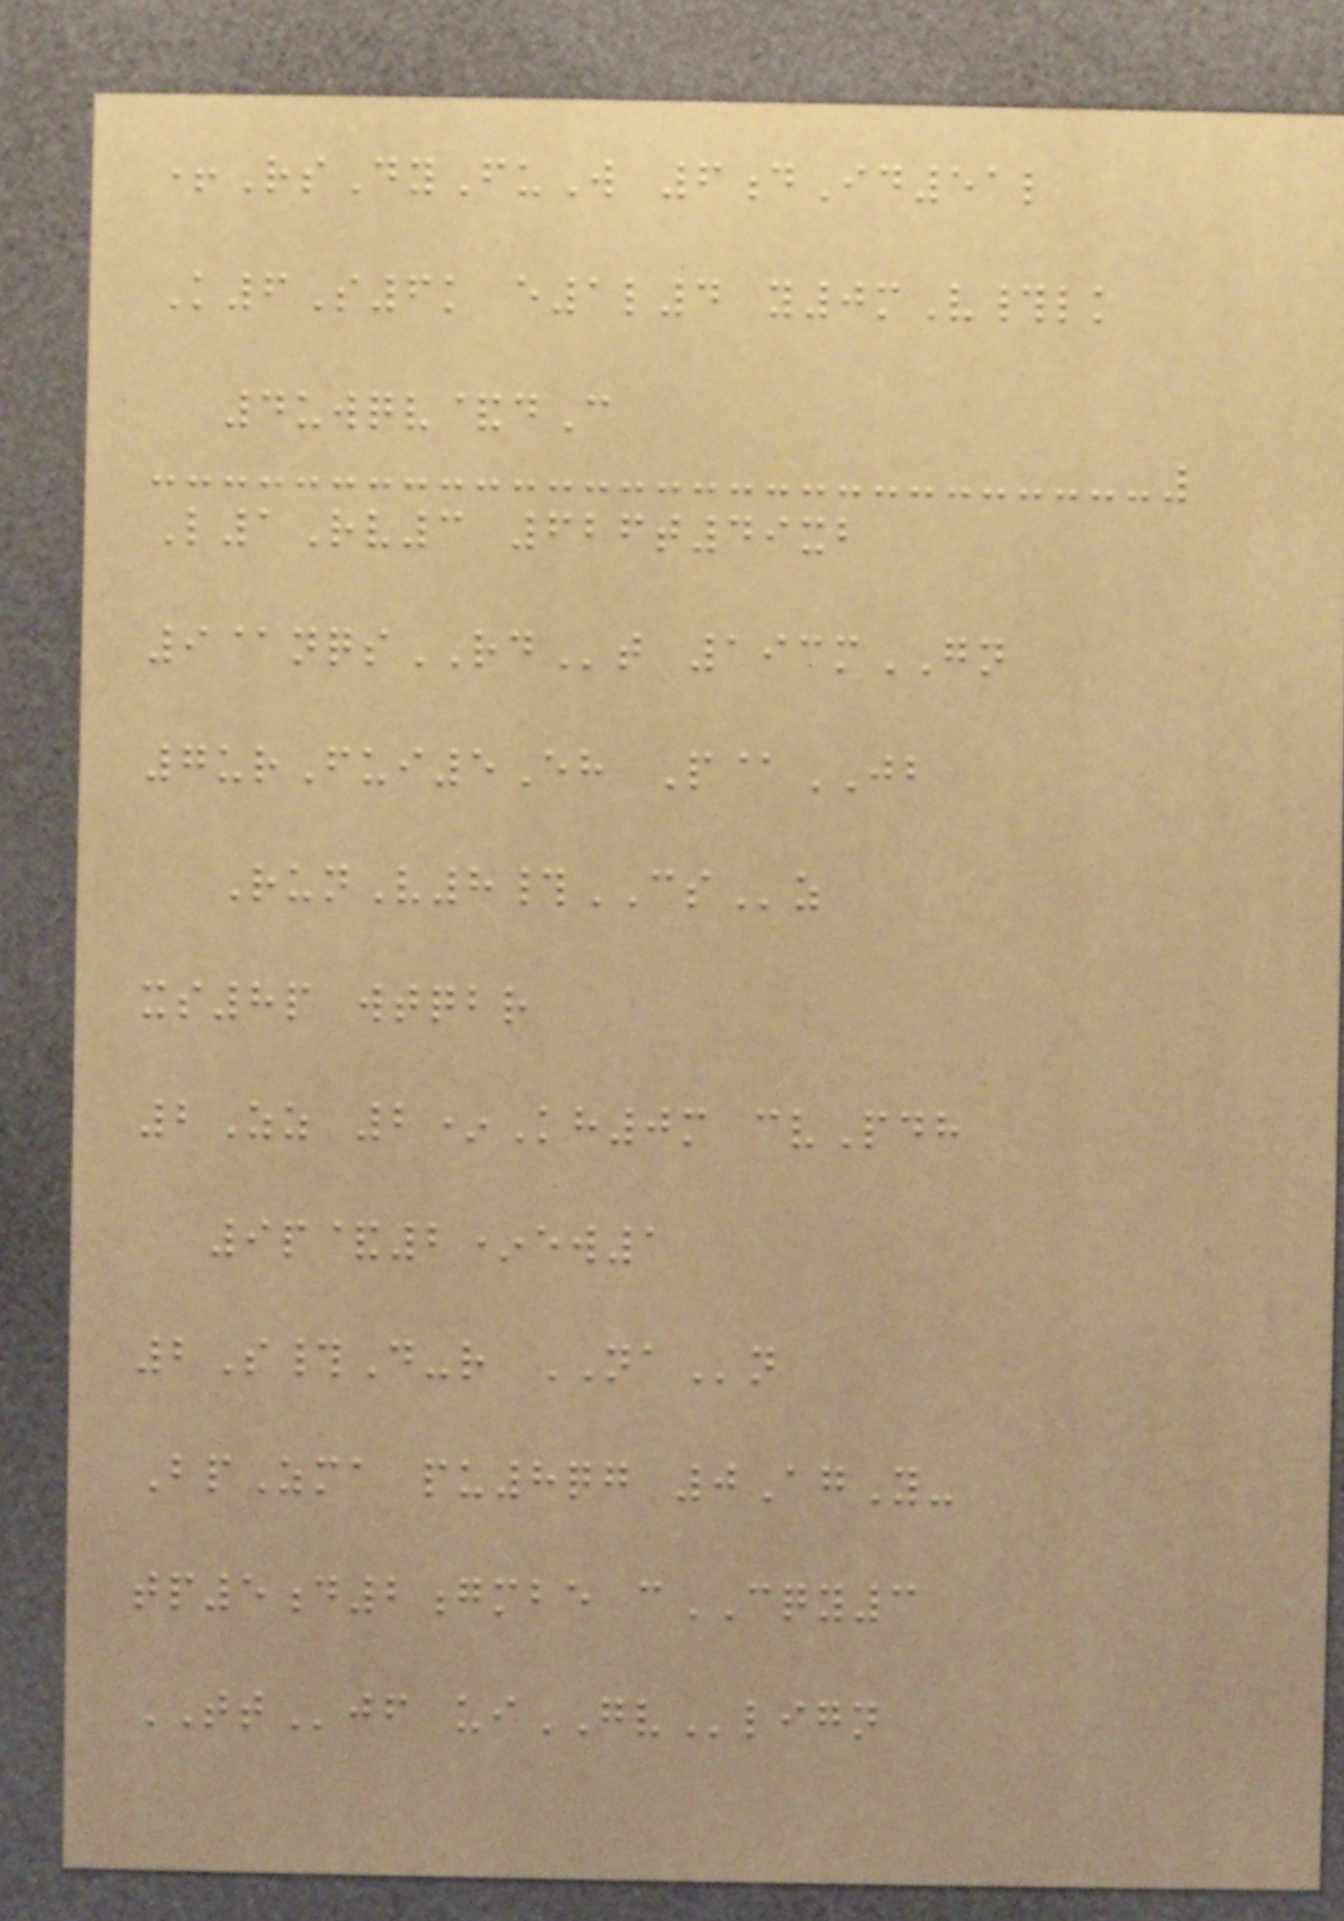+RsDyFuW 6dId51l
K6S6k e1l4 y0mV#lk
4uwqv&dC
L1Rv3 626t49xb
9@nqsRDt 193mGN
7urFui5Eh P@JB
RunV8#CSz
xs8p wtqbr
2Zz 2*Kh0m cvPdh
9p&2*ew1
2S#D-r NAn
BpZma pu8qg 0AgY-
tp5d2gmbe cCQY3
TTjf uiGVlign
